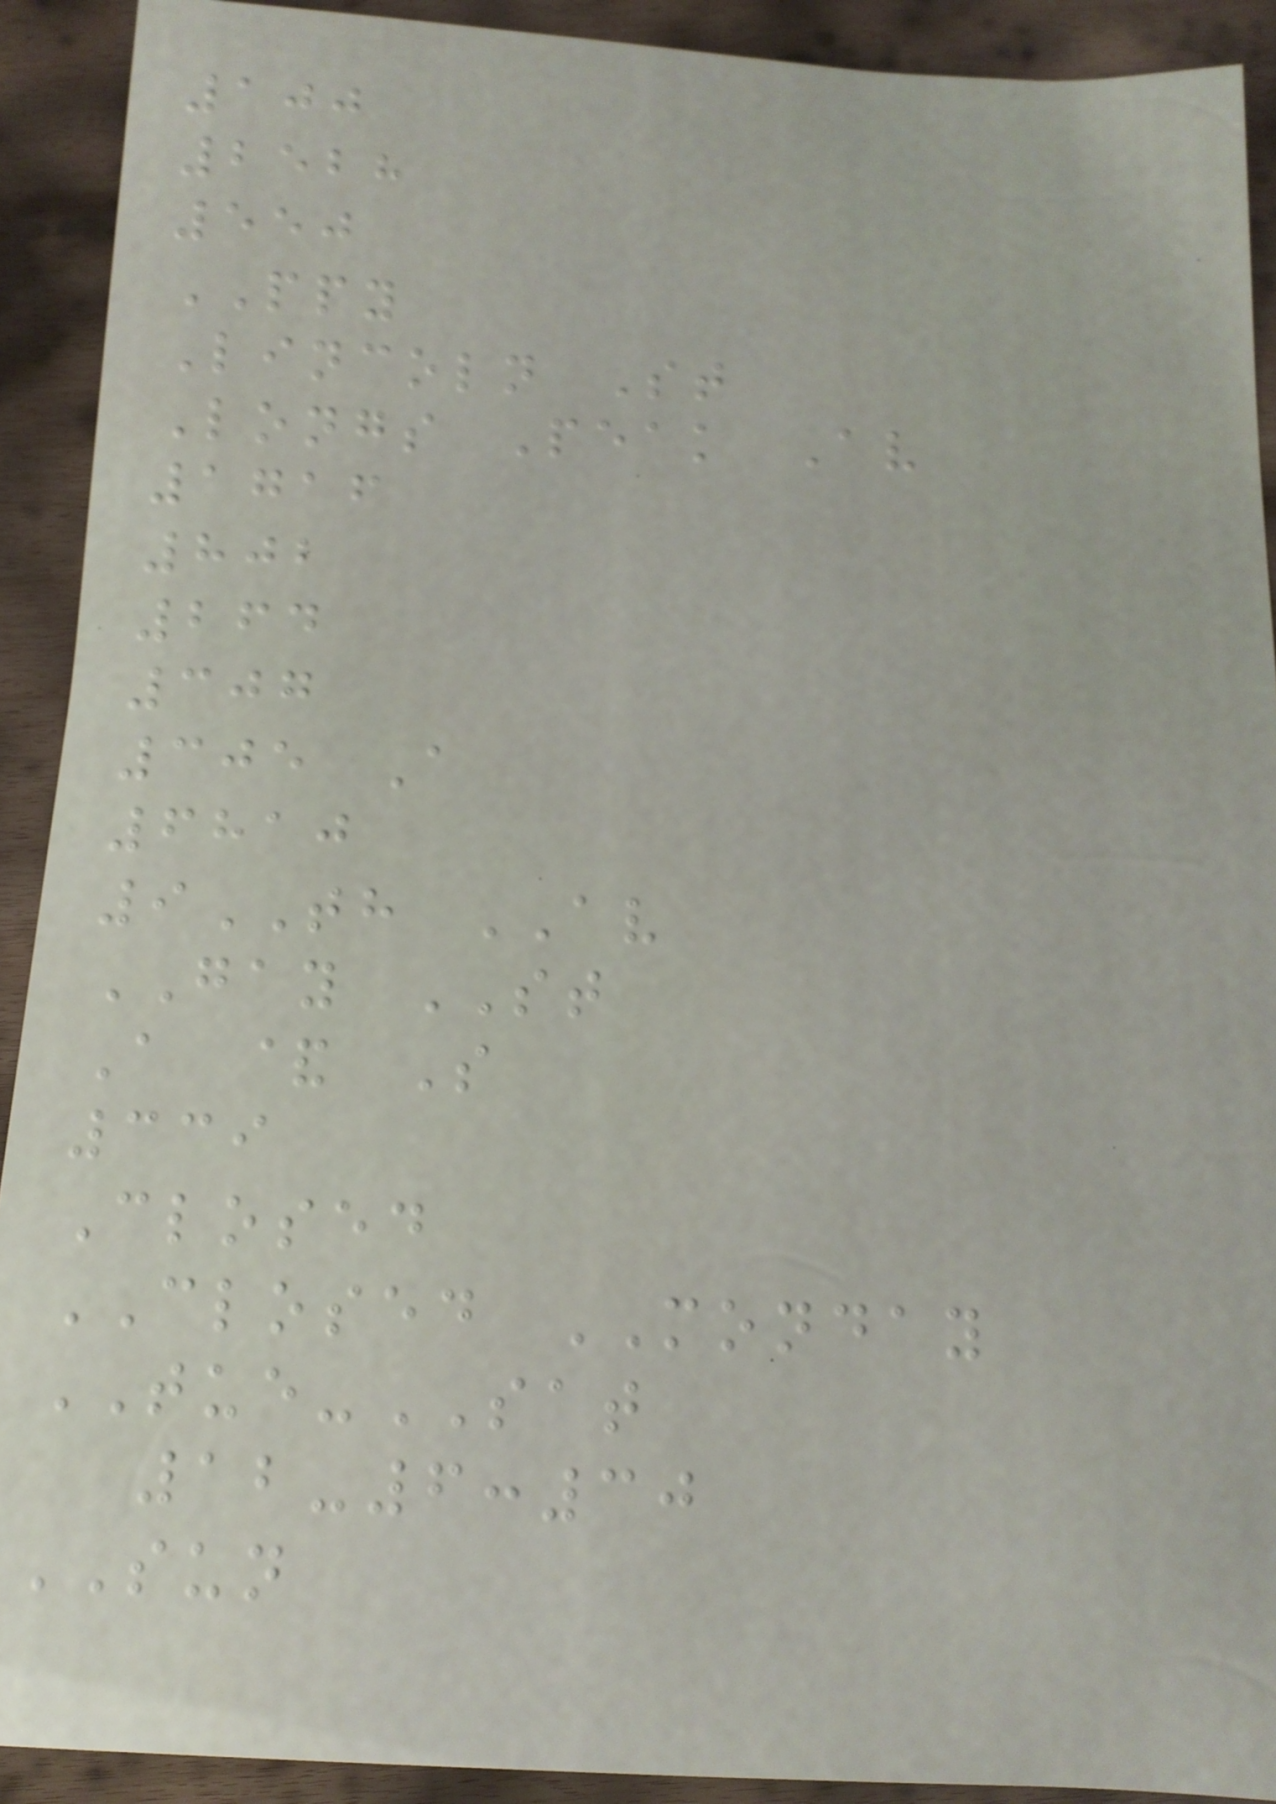100
2528
550
PPY
Lincoln St
Longs Peak Av
1716
802
264
307
305 A
6810
9TH AV
GAY ST
A & S
339
Closed
CLOSED MONDAY
TUE-SAT
12-6:30
SUN
